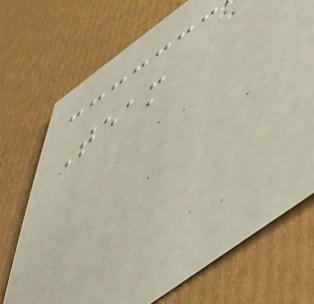Team
